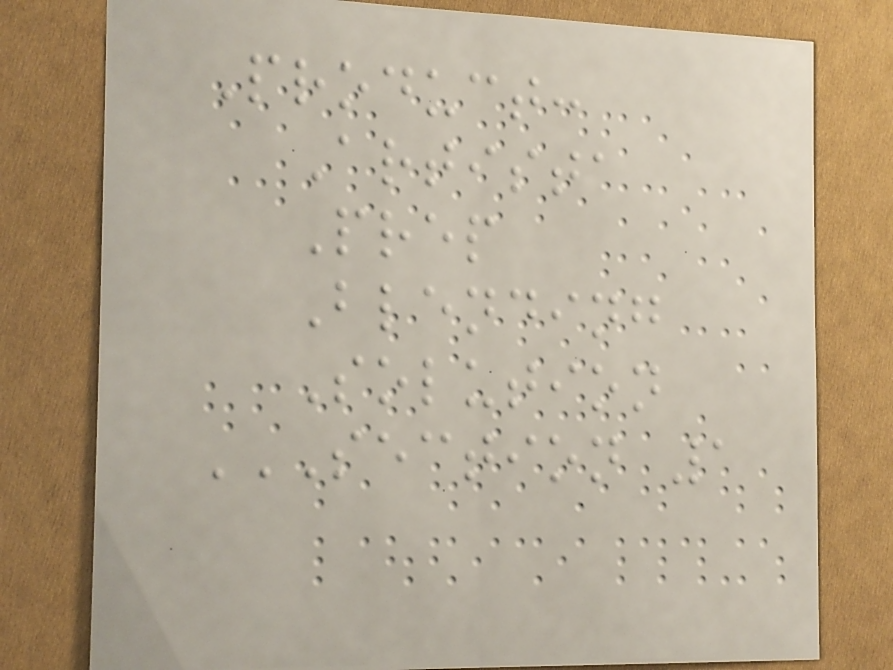Product:
Artista
Prep
Blending
Solution
SECTION 1
